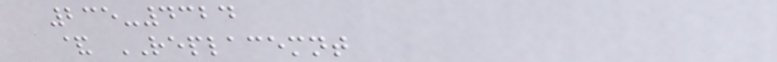235-4324
& REPLACEMNT
